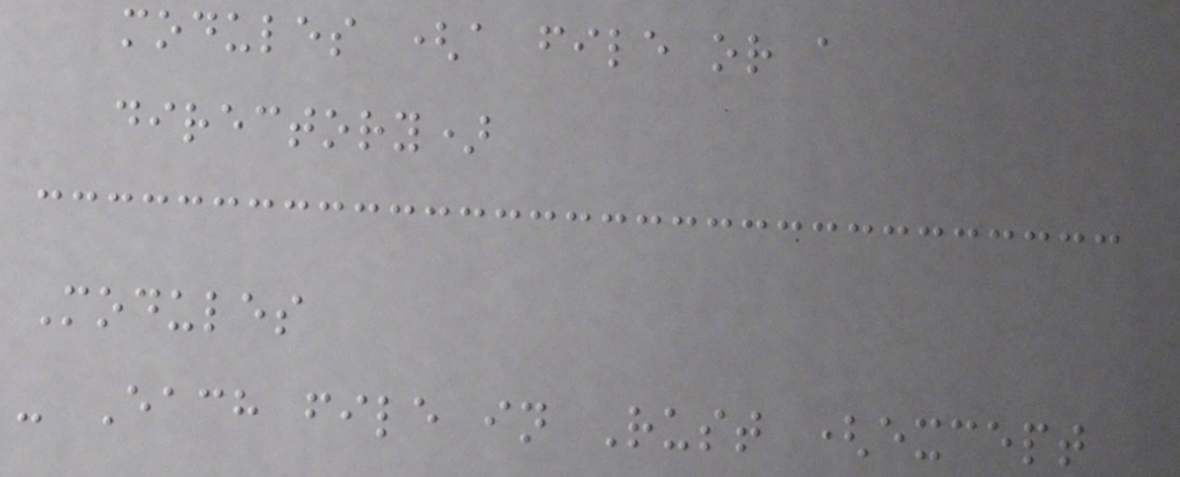modules (a file or a
directory)
Modules
- Each file in Rust (except
